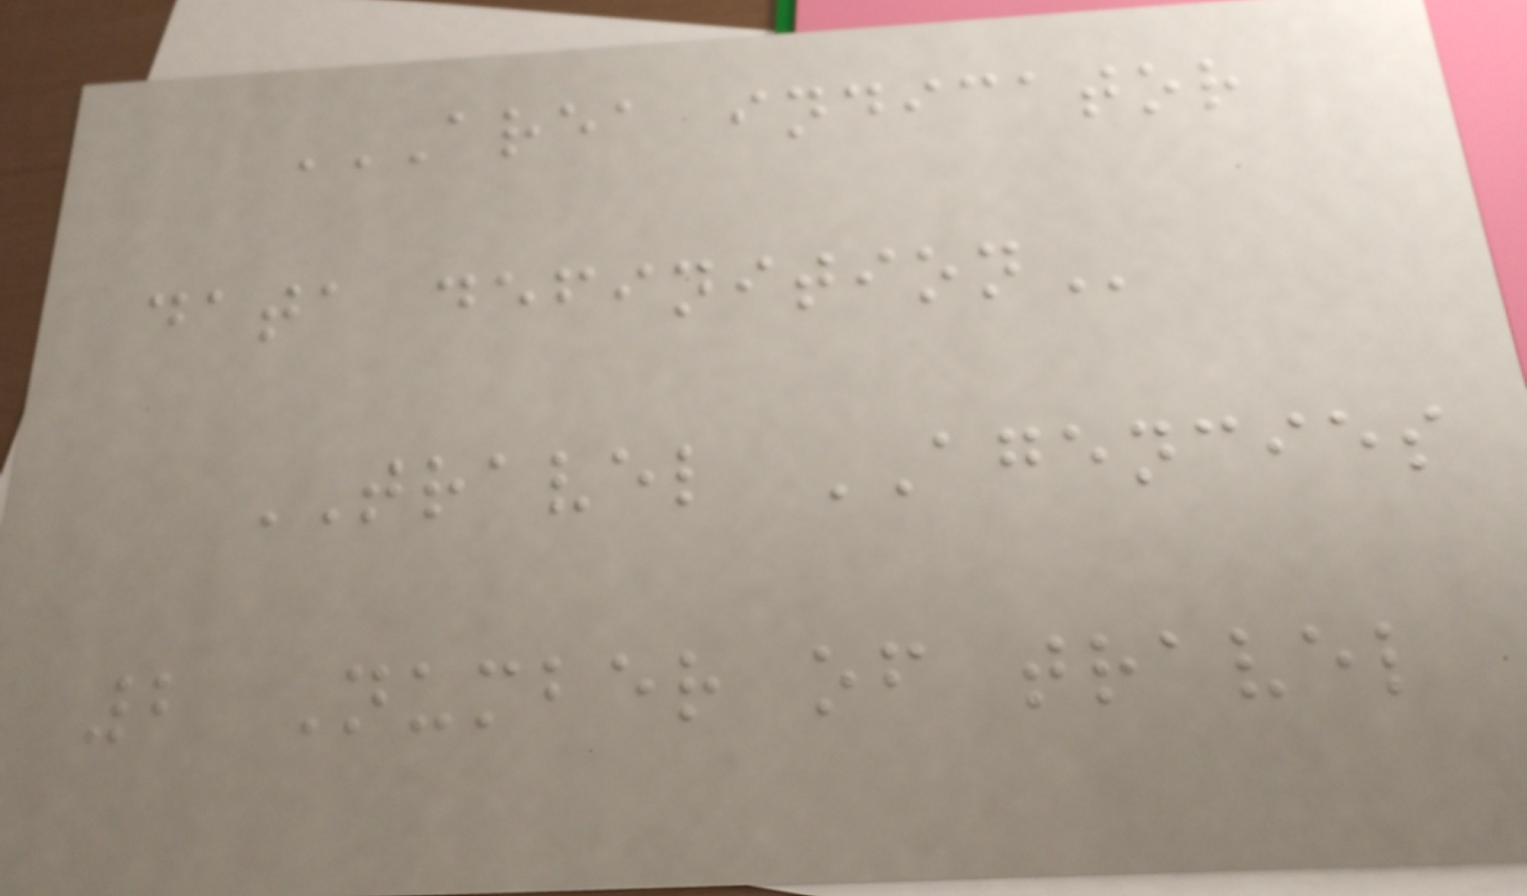AREA INDICATOR
DATA DEFINITION
TRAVEL AGENCIES
2 Number of travel
